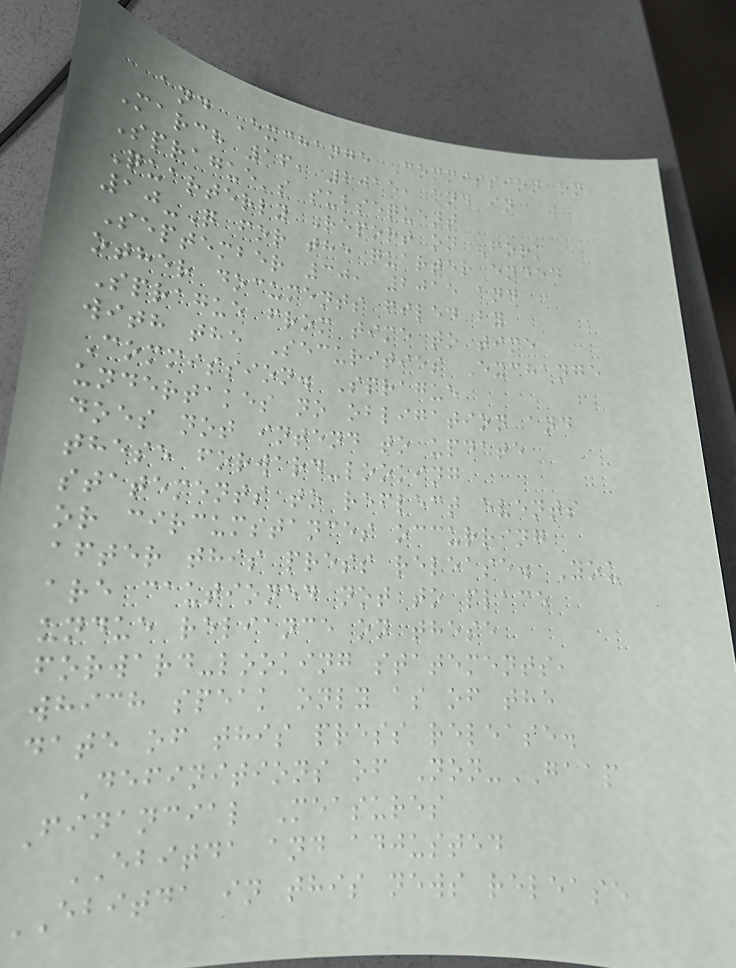and Exchange Commission on
March 16, 2015, and in
Sprague's subsequent
Quarterly Report on Form
10-Q for the quarter ended
September 30, 2015 and
other documents filed by
Sprague from time to time
with the Securities Exchange
Commission. Sprague
undertakes no obligation and
does not intend to update
these forward-looking
statements to reflect events
or circumstances occurring
after this press release. You
are cautioned not to place
undue reliance on these
forward-looking statements,
which speak only as of the
date of this press release.
Definitions of Non-GAAP
Financial Measures
EBITDA and adjusted
EBITDA in this news release
